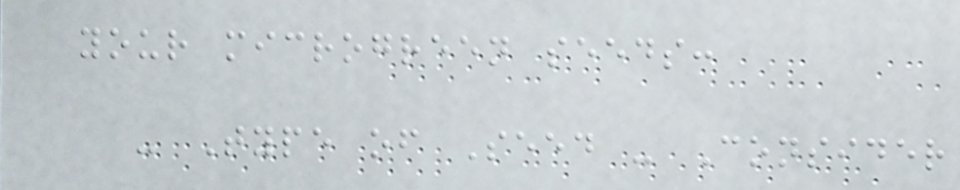your microgreen seeds:
- Type of Seed - Consider
